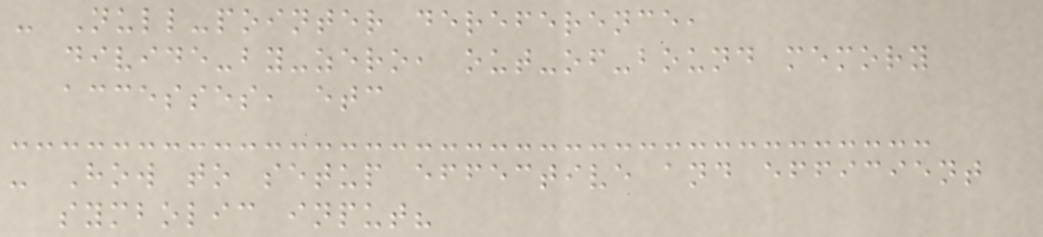- Null-pointer dereference,
divide-by-zero, out-of-bound memory
accesses, etc
- How to setup effective and efficient
symbolic input?
